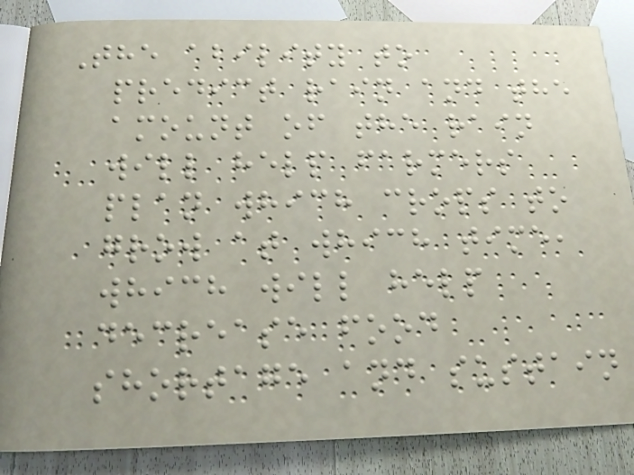The ability to
predict rain and the
amount of the rain
will help farmers
plan which crops to
grow at which time,
which will help
decrease food
shortage and sustain
